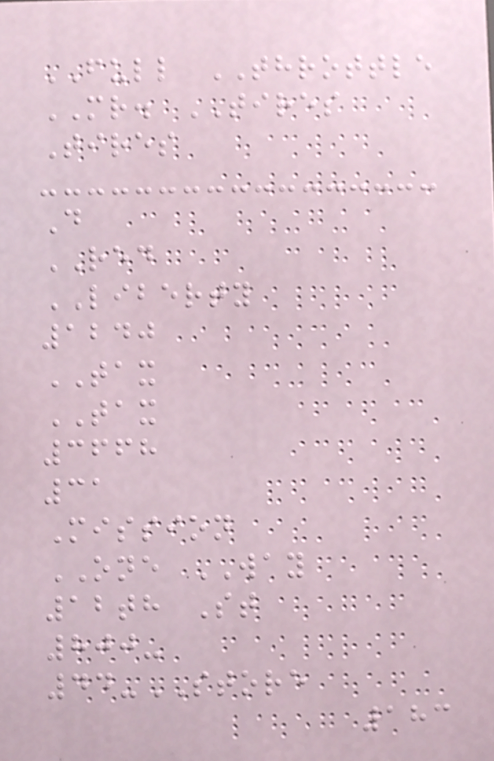FULL THROTTLE
MR. TIRES
Tires
D
RED
LIBERTY
1240
TAX
TAX
3668
31
Mission
ONE WAY
12th St
800-
44-STORE
183
